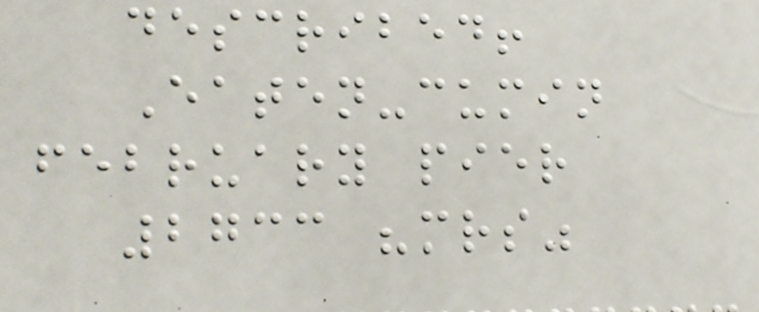described!
Eaten-cumin
february pier
2733 "mrs"
